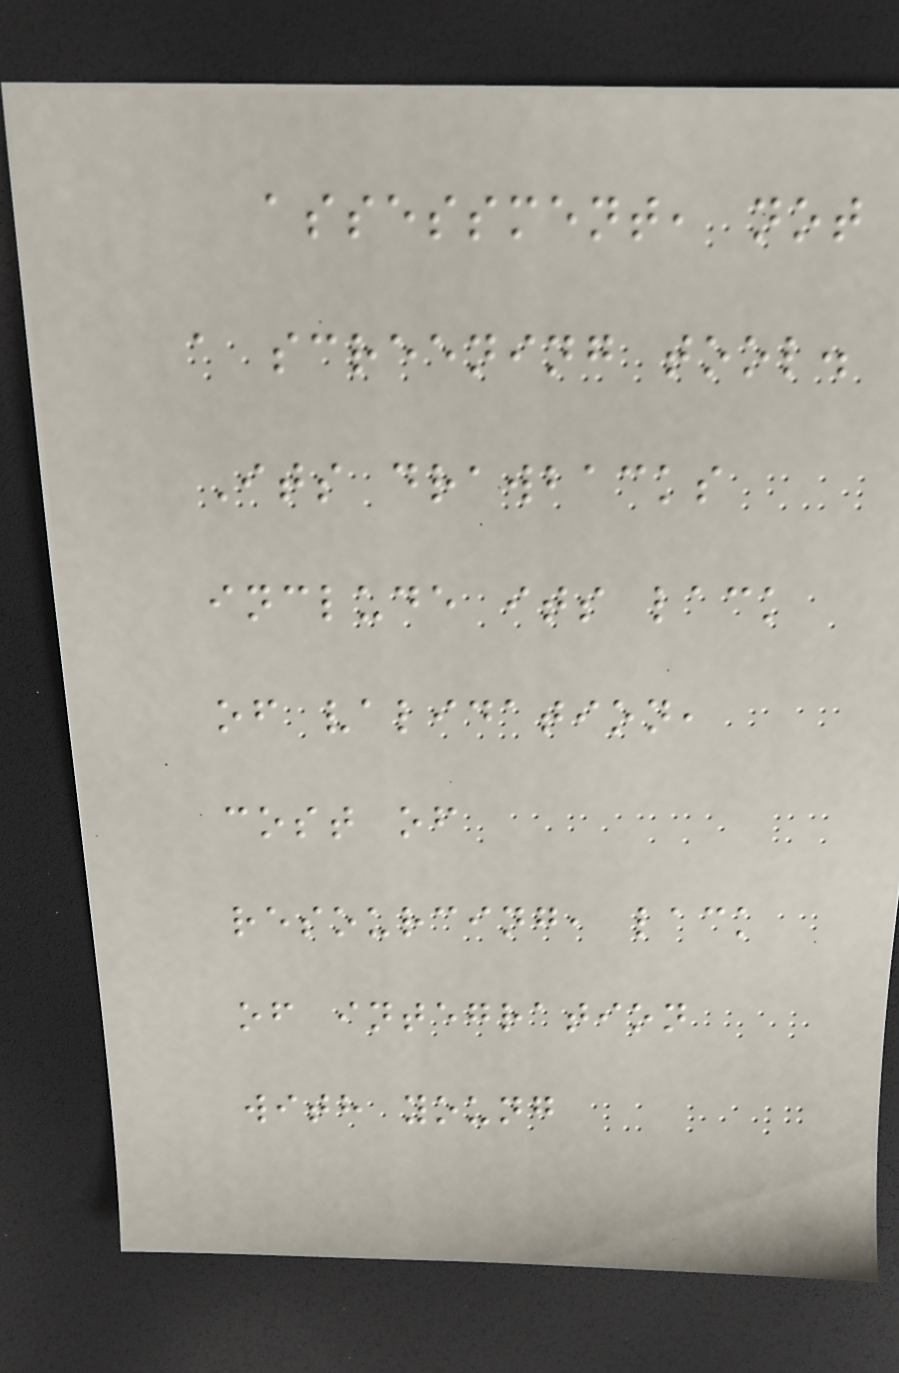assessment, not
a screening tool.
Its drawbacks
include its lack
of validation,
cost of
resourcing, lack
of integration
with young
